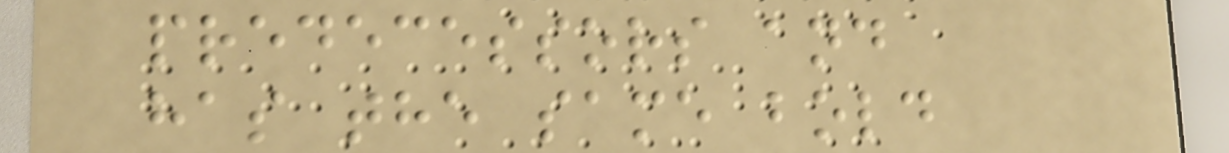predecessors and
has the same bold
